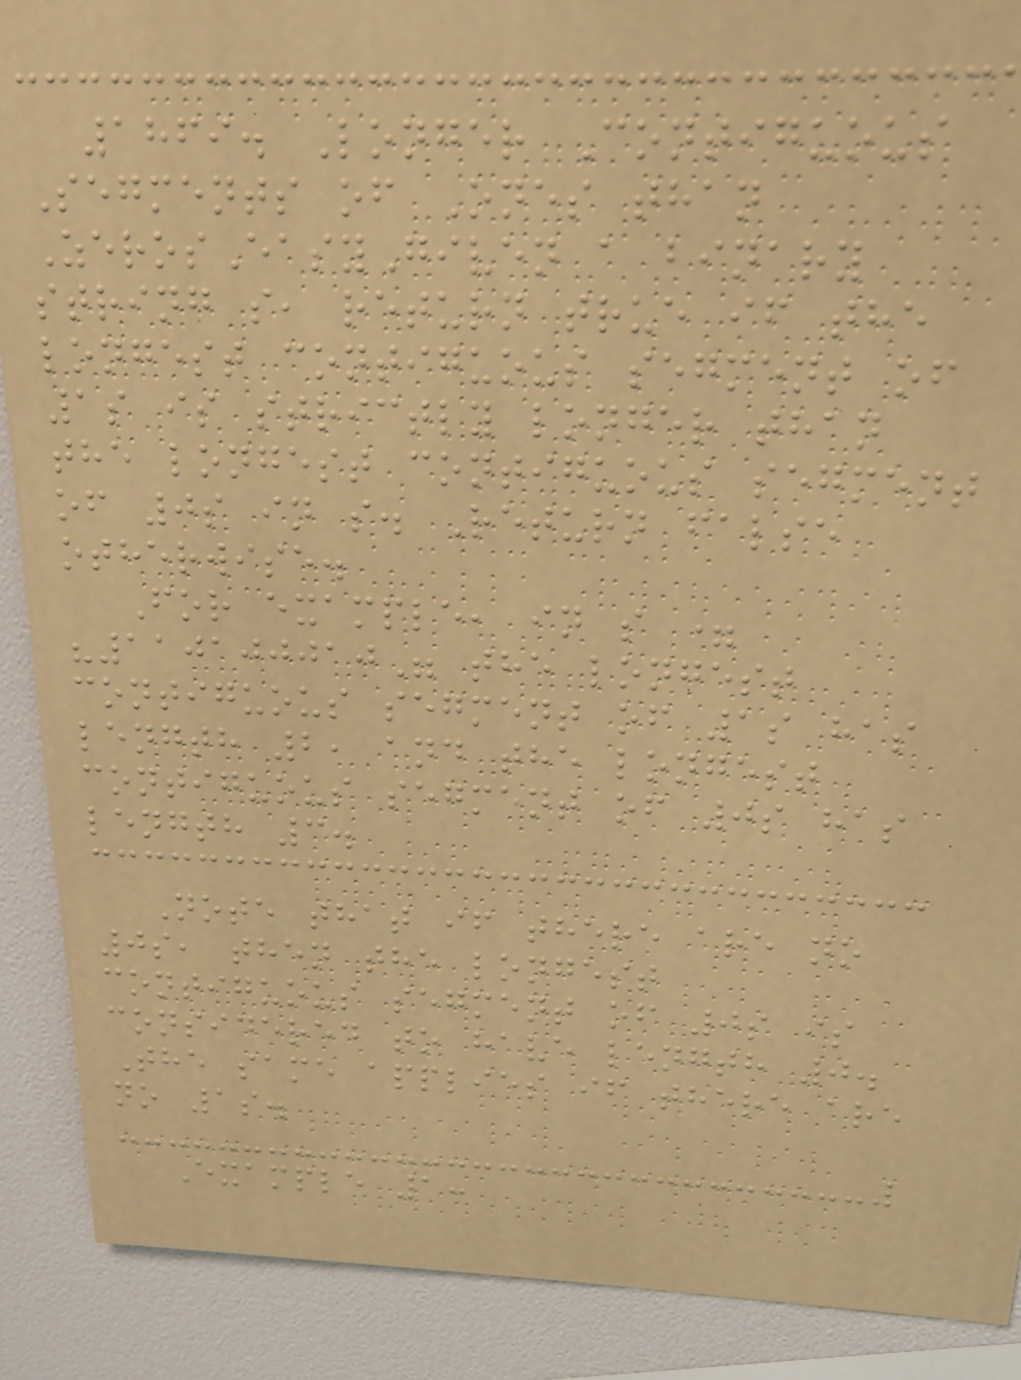1869. Longer Contiguous
Segments of Ones than
ZerosEasyGiven a binary
string s, return true if the
longest contiguous segment of
1s is strictly longer than
the longest contiguous segment
of 0s in s. Return false
otherwise.
For example, in s =
"110100010" the longest
contiguous segment of 1s has
length 2, and the longest
contiguous segment of 0s has
length 3.
Note that if there are no
0s, then the longest
contiguous segment of 0s is
considered to have length 0.
The same applies if there are
no 1s.
Example 1:
